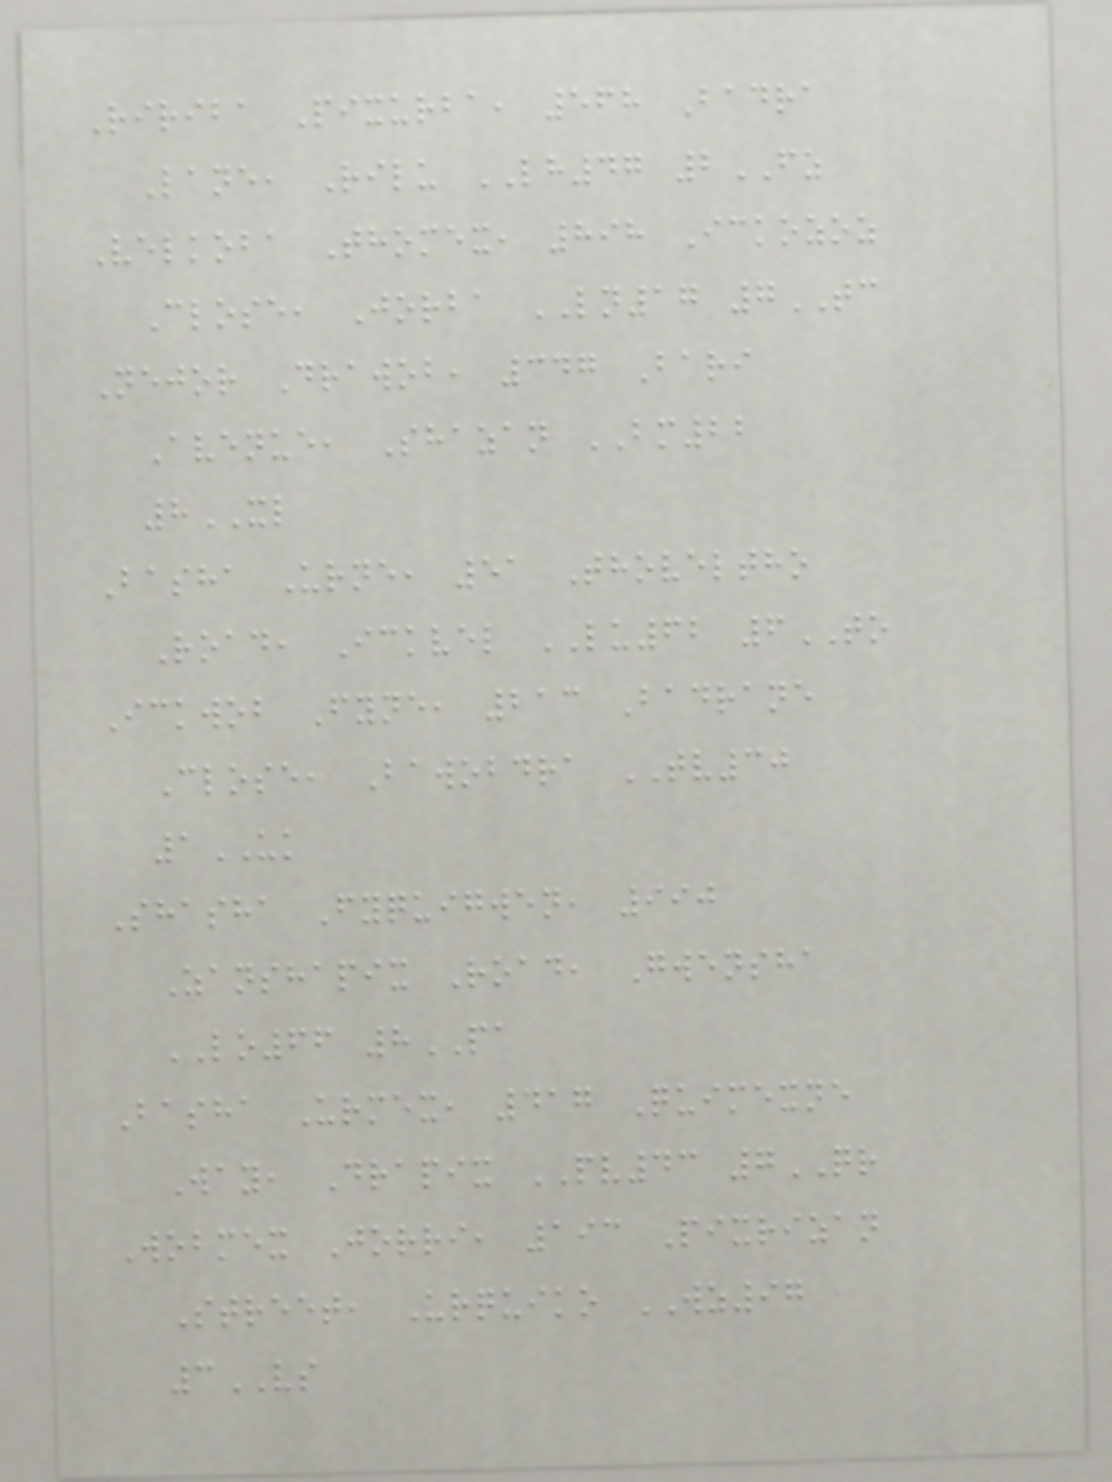Ririba Pixurba, 568 Badra
Lane, Rilu LH47 2FZ
Velkoba Thomex, 898 Ickozoz
Close, Jorba LN17 7TC
Nejor Drawob, 347 Bari
Avenue, Shazan BM22
8XL
Basha Urne, 51 Thoveltho
Road, Ickvel LU62 6TO
Ickwob Fyne, 213 Badrane
Close, Bawobdra TV30
1UK
Shasha Fyquigwen, 990
Zanshapix Road, Gwensha
LO66 8PA
Basha Urmex, 417 Quimexne
Way, Drapix PV43 7QR
Wobmex Jorri, 193 Pixrizan
Street, Urquiko WZ97
3VS
